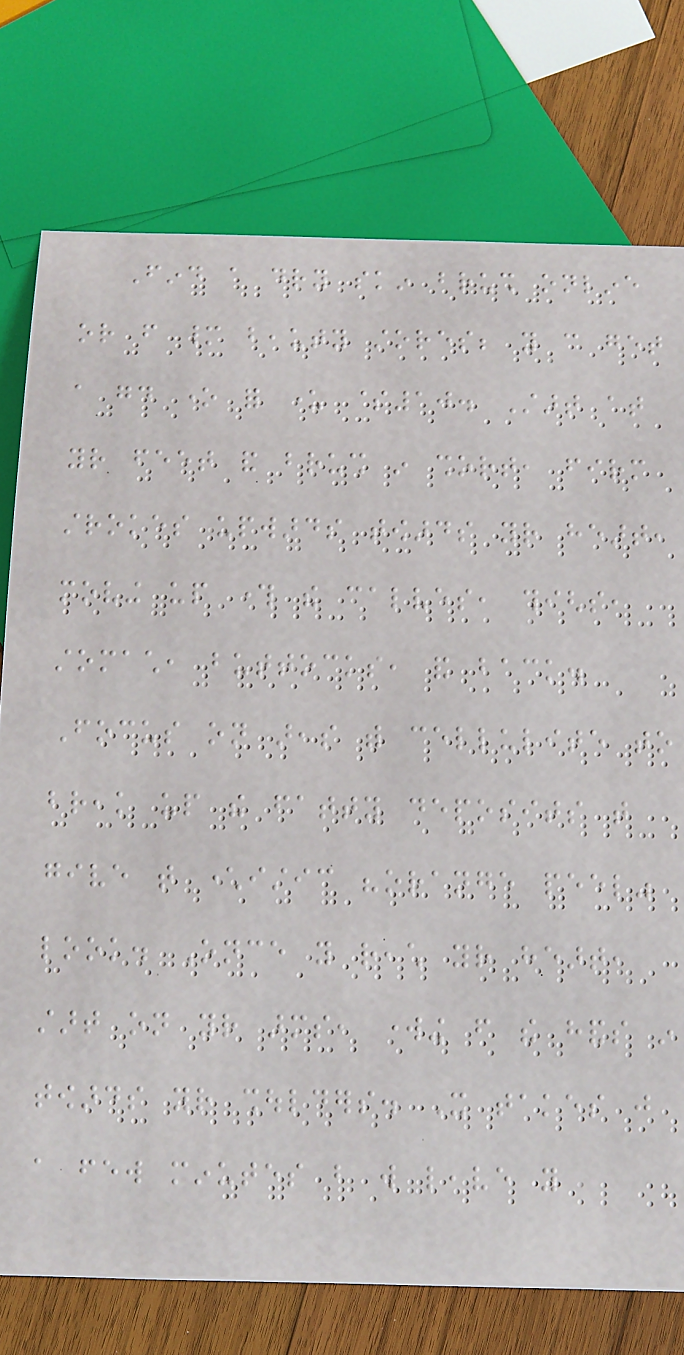Find a dry skin brush online
or from many beauty stores; you can get
a good one for under $10. Start at
your feet and brush in short, firm
strokes upwards towards your heart,
moving up through the calves, thighs,
stomach, buttocks, and back.
Focus on areas with cellulite to
break up the fatty deposits that
give that characteristic "orange peel"
look. Once you reach your heart,
start on your arms, working from the hands in
towards your shoulders. It takes just
a few minutes but will leave you
